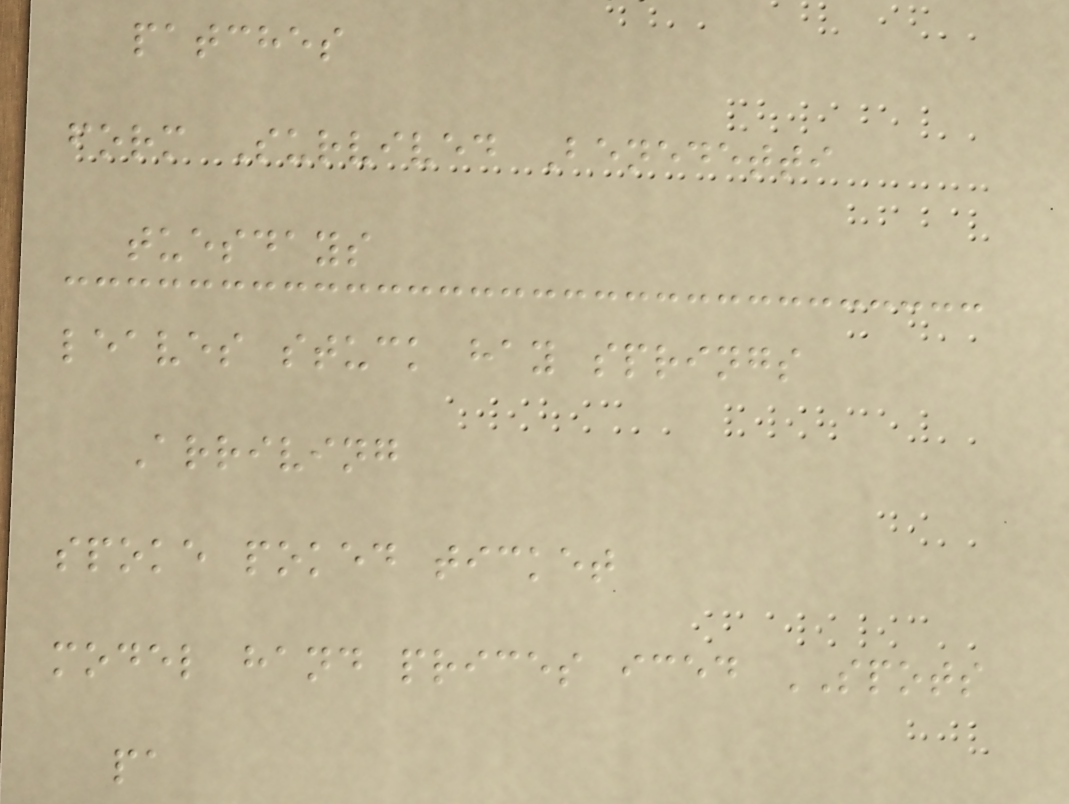patches
form Survived Benedetti
tuesdays
leaves stuck hay springs
Arriving
spoke poked ticket
model hand prices iced SPOTS
pa
